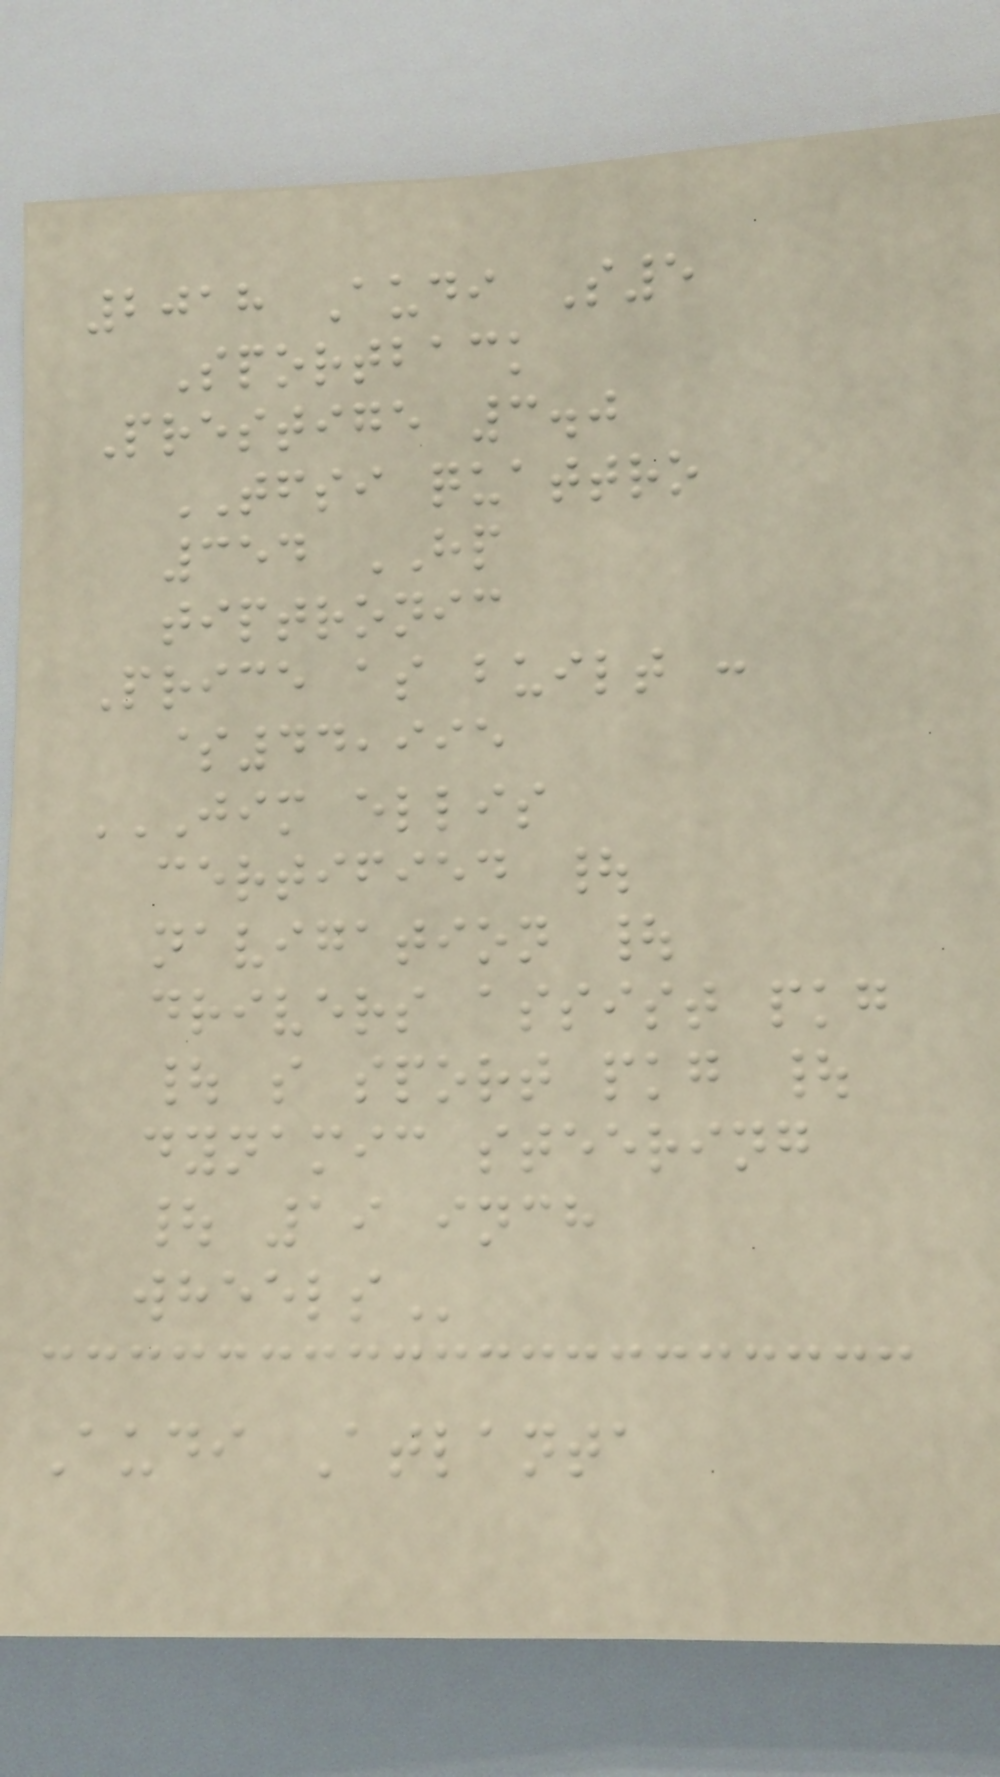2018 Audi S5
Sportback
Prestige 3.0
TFSI quattro
354 HP
tiptronic
Price as built :
$44,995
JIM ELLIS
CERTIFIED |
NAVIGATION |
DRIVERS ASSIST PKG
| S SPORT PKG |
DYNAMIC STEERING
| 19 INCH
WHEELS
Audi Atlanta
